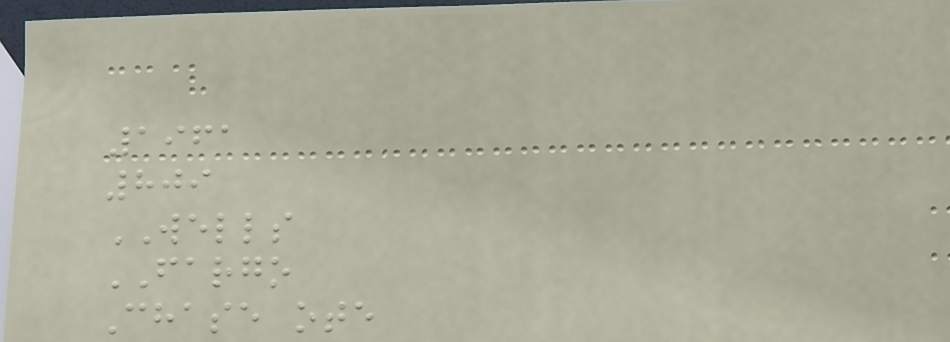1961
809
WELLS
FARGO
Chase ote
